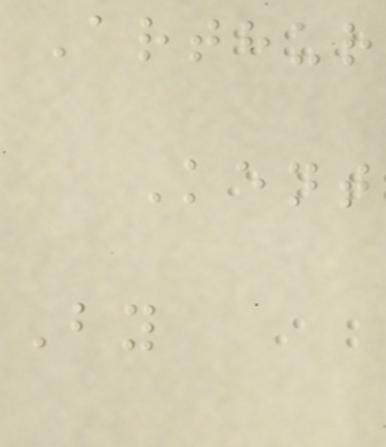Arthur
Kent
By
